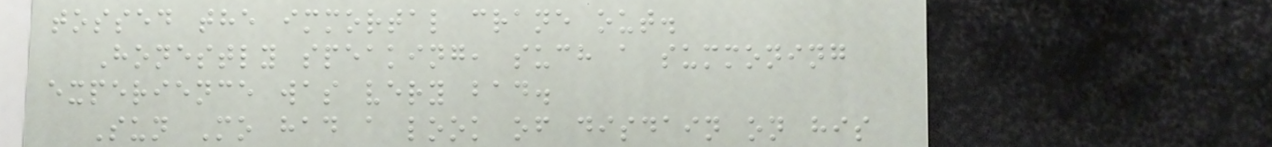tossed the immortal crane out.
Honestly speaking, such a summoning
experience was very bad.
Sun Mo had a look of disdain on his
